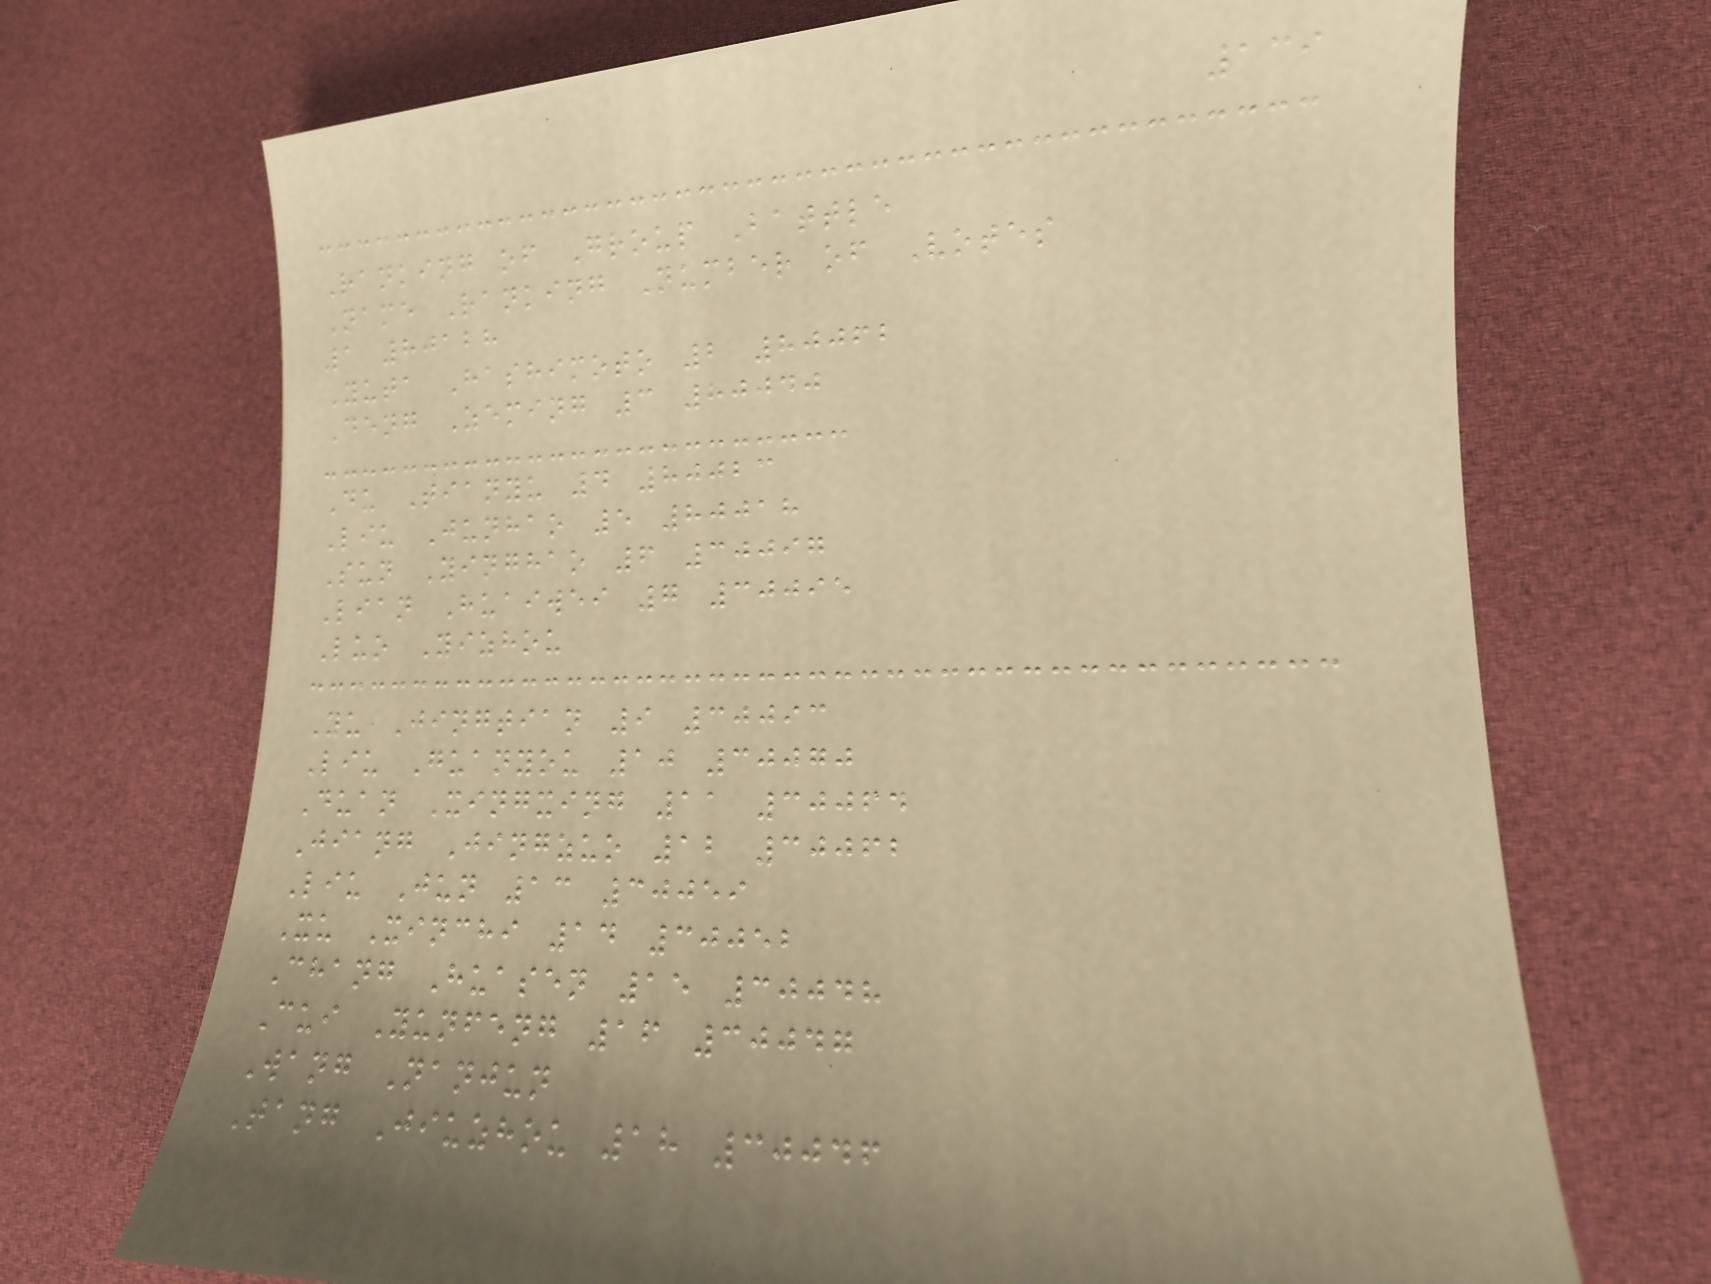139
Ranking of Group Battle
Name Ranking Number of Votes
1 80128
Yuta Hashimoto 2 80062
Deng Zeming 3 80040
Du Tianyu 4 80023
Liu Junhao 5 80018
Sun Yinghao 6 30097
Lian Huaiwei 7 30095
Luo Yizhou
Yu Jingtian 9 30093
Liu Guanyou 10 30070
Duan Xingxing 11 30064
Jiang Jingzuo 12 30062
Liu Jun 13 30059
Xu Xinchi 14 30052
Chang Huasen 15 30048
Cui Yunfeng 16 30047
Wang Nanjun
Tang Jiuzhou 18 30046
